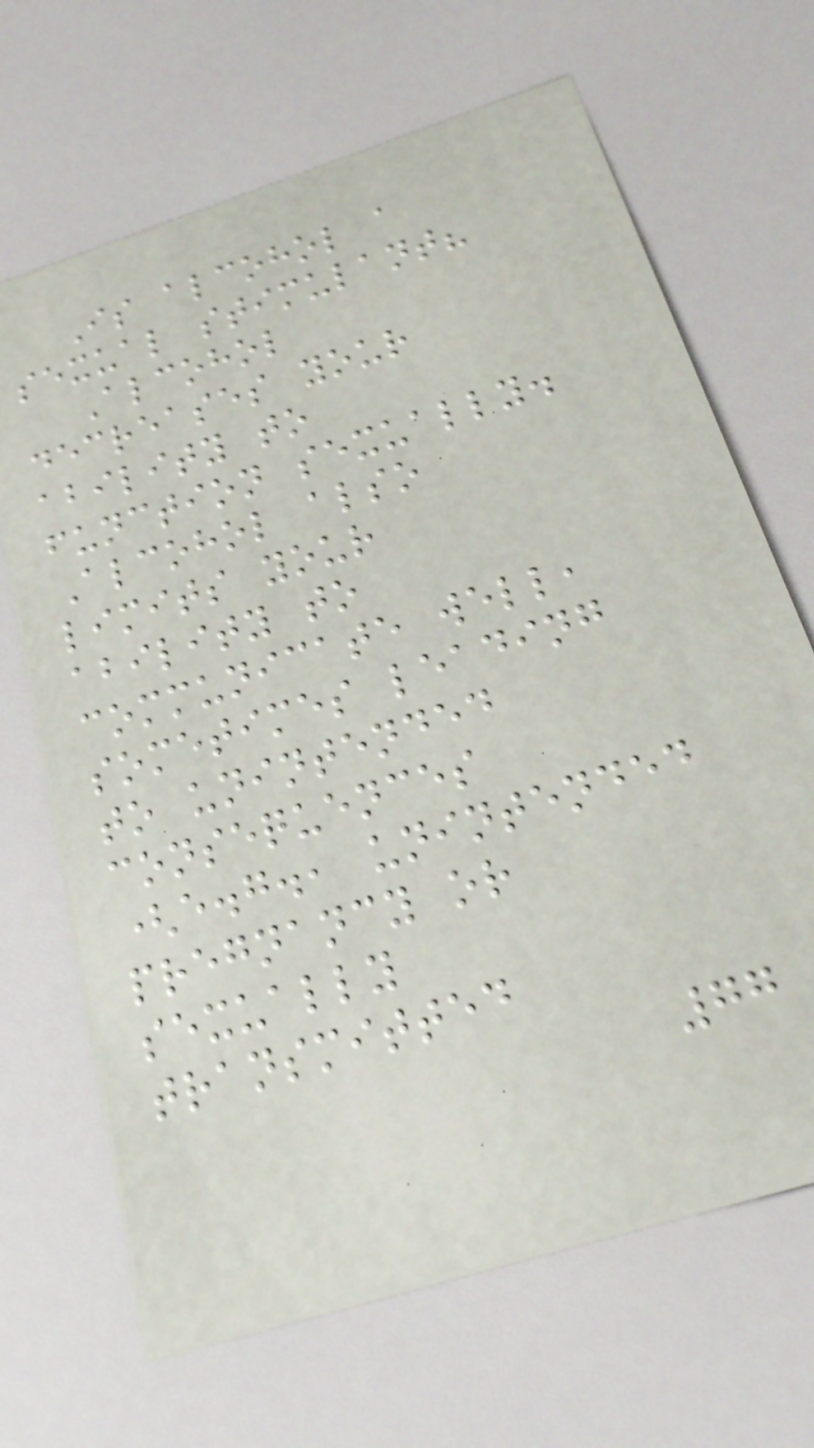Is alcohol a
sexual stimulant?
Alcohol
decreases your
ability to
function sexually.
Alcohol also
limits your
ability to
communicate well,
sometimes leading
to unintended
consequences
(e.g., unintended
pregnancy or
sexually
transmitted
77
